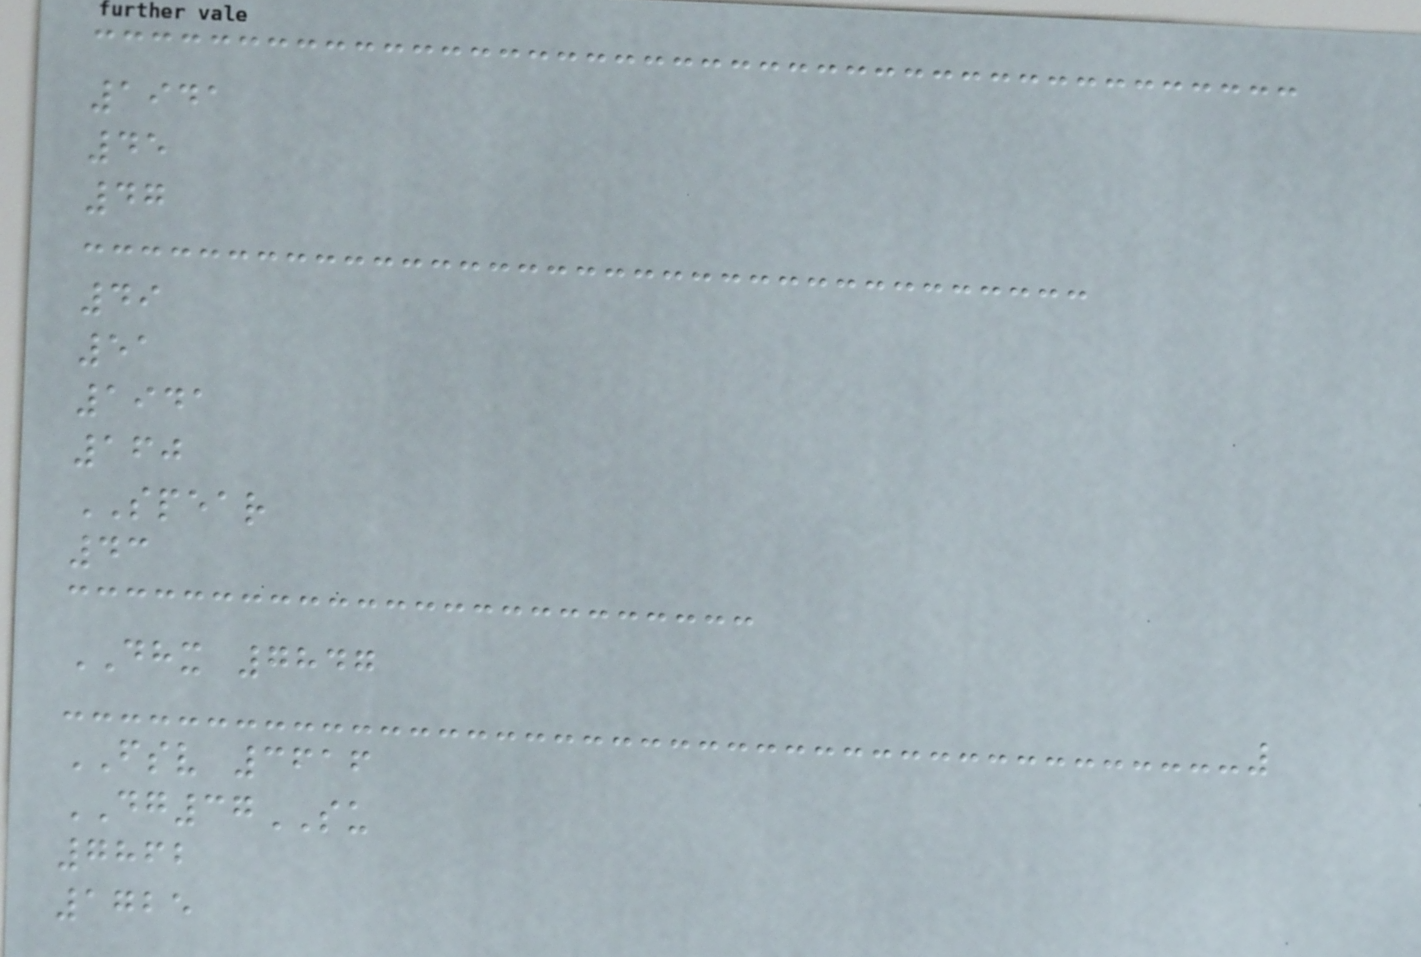1941
45
47
49
51
1941
160
SPEAR
43
DHX 7847
FSV 3616
DG37SU
7862
1725
